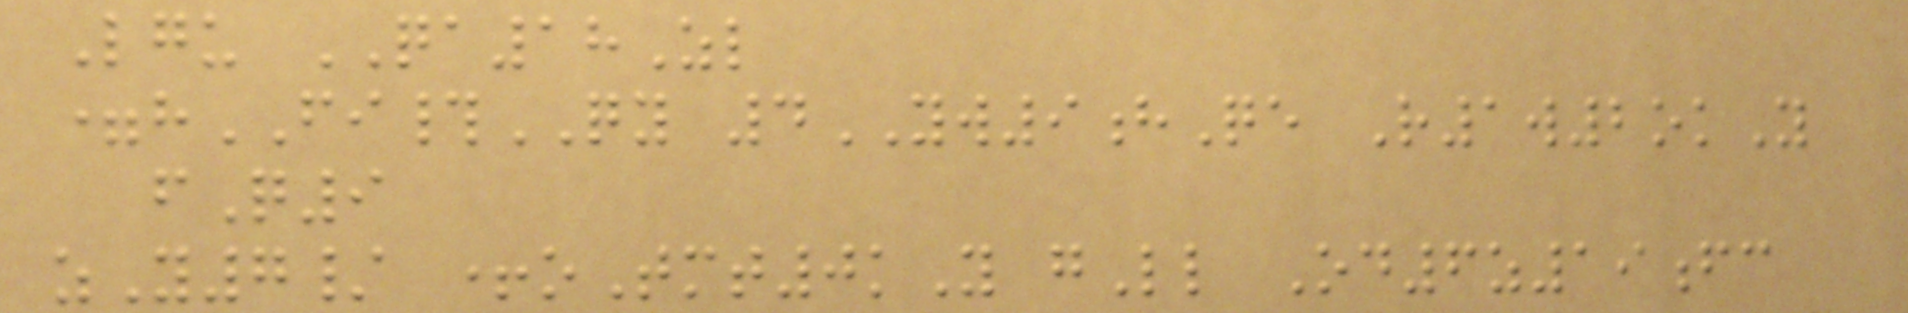Lgu QA18Zl
=hFI#QY 4YW9hQe R1w2okY
fQ9
zY7/ +oTmt0kY gLl Od6z19fc
